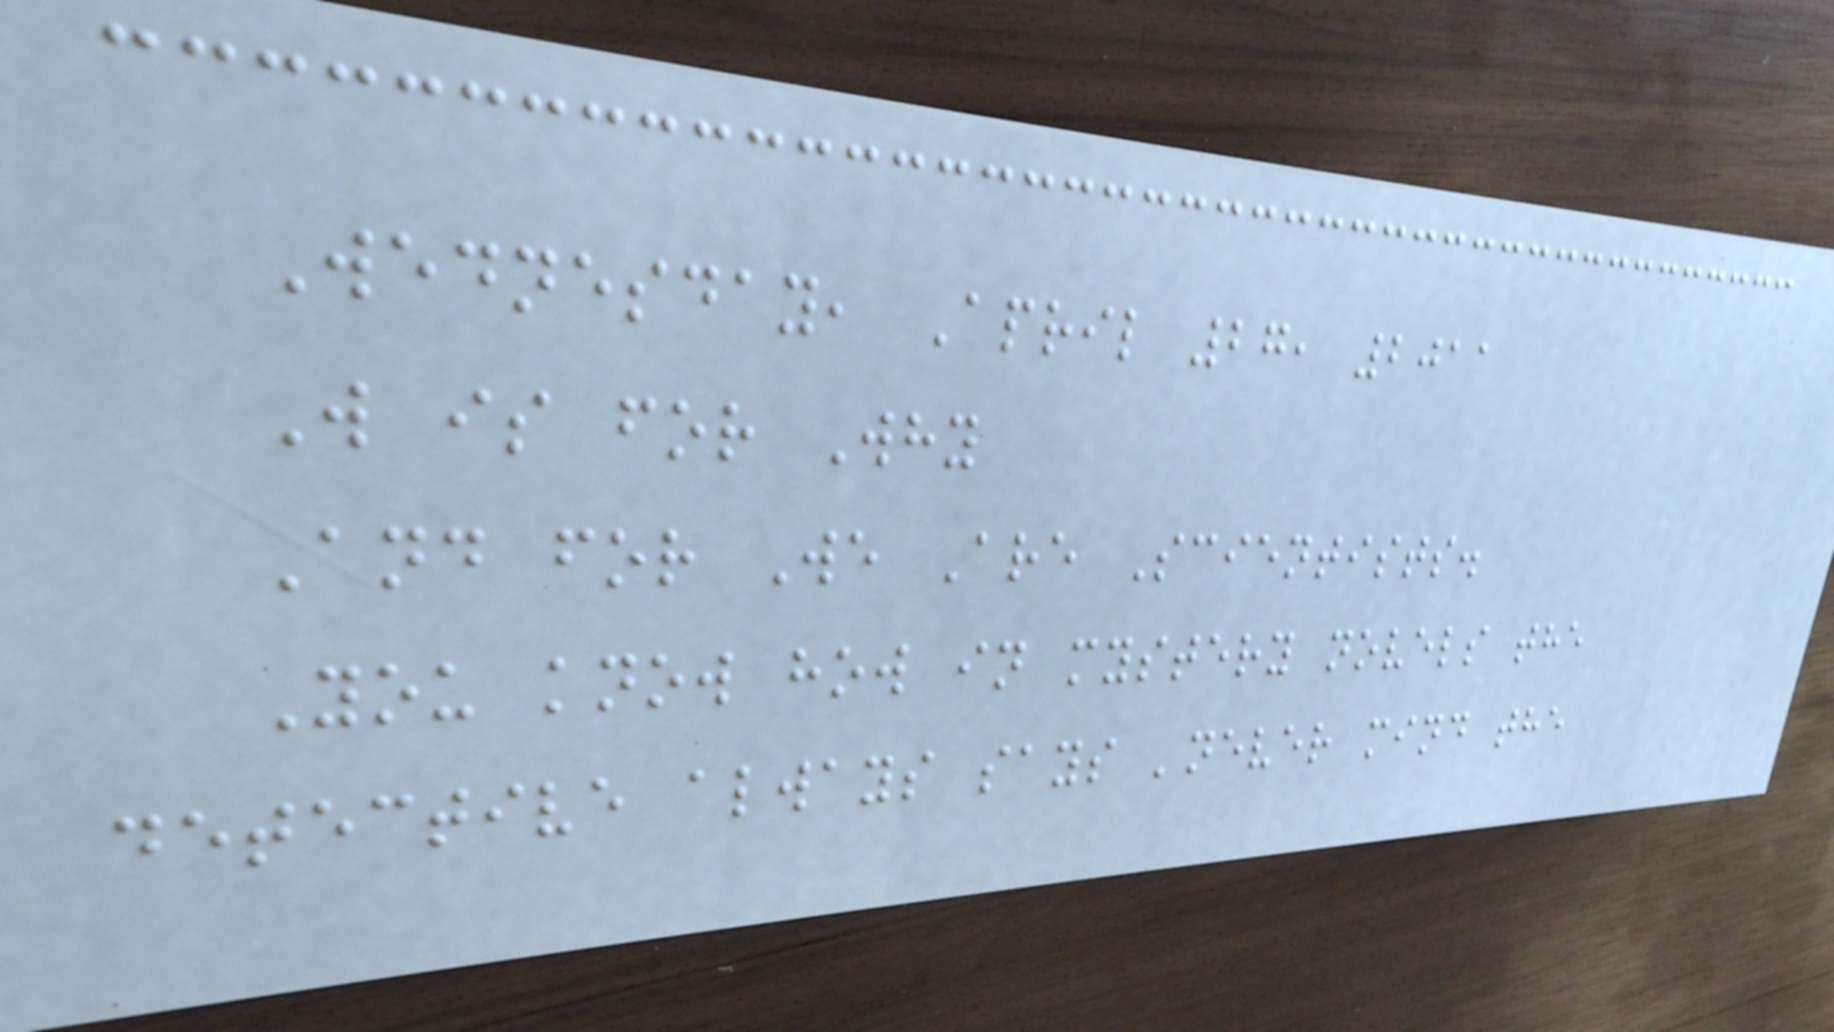Wednesday, April 27, 2011
W is for Why
And for We Are Scientists.
You know how in mystery novels the
detective always says 'never mind the
